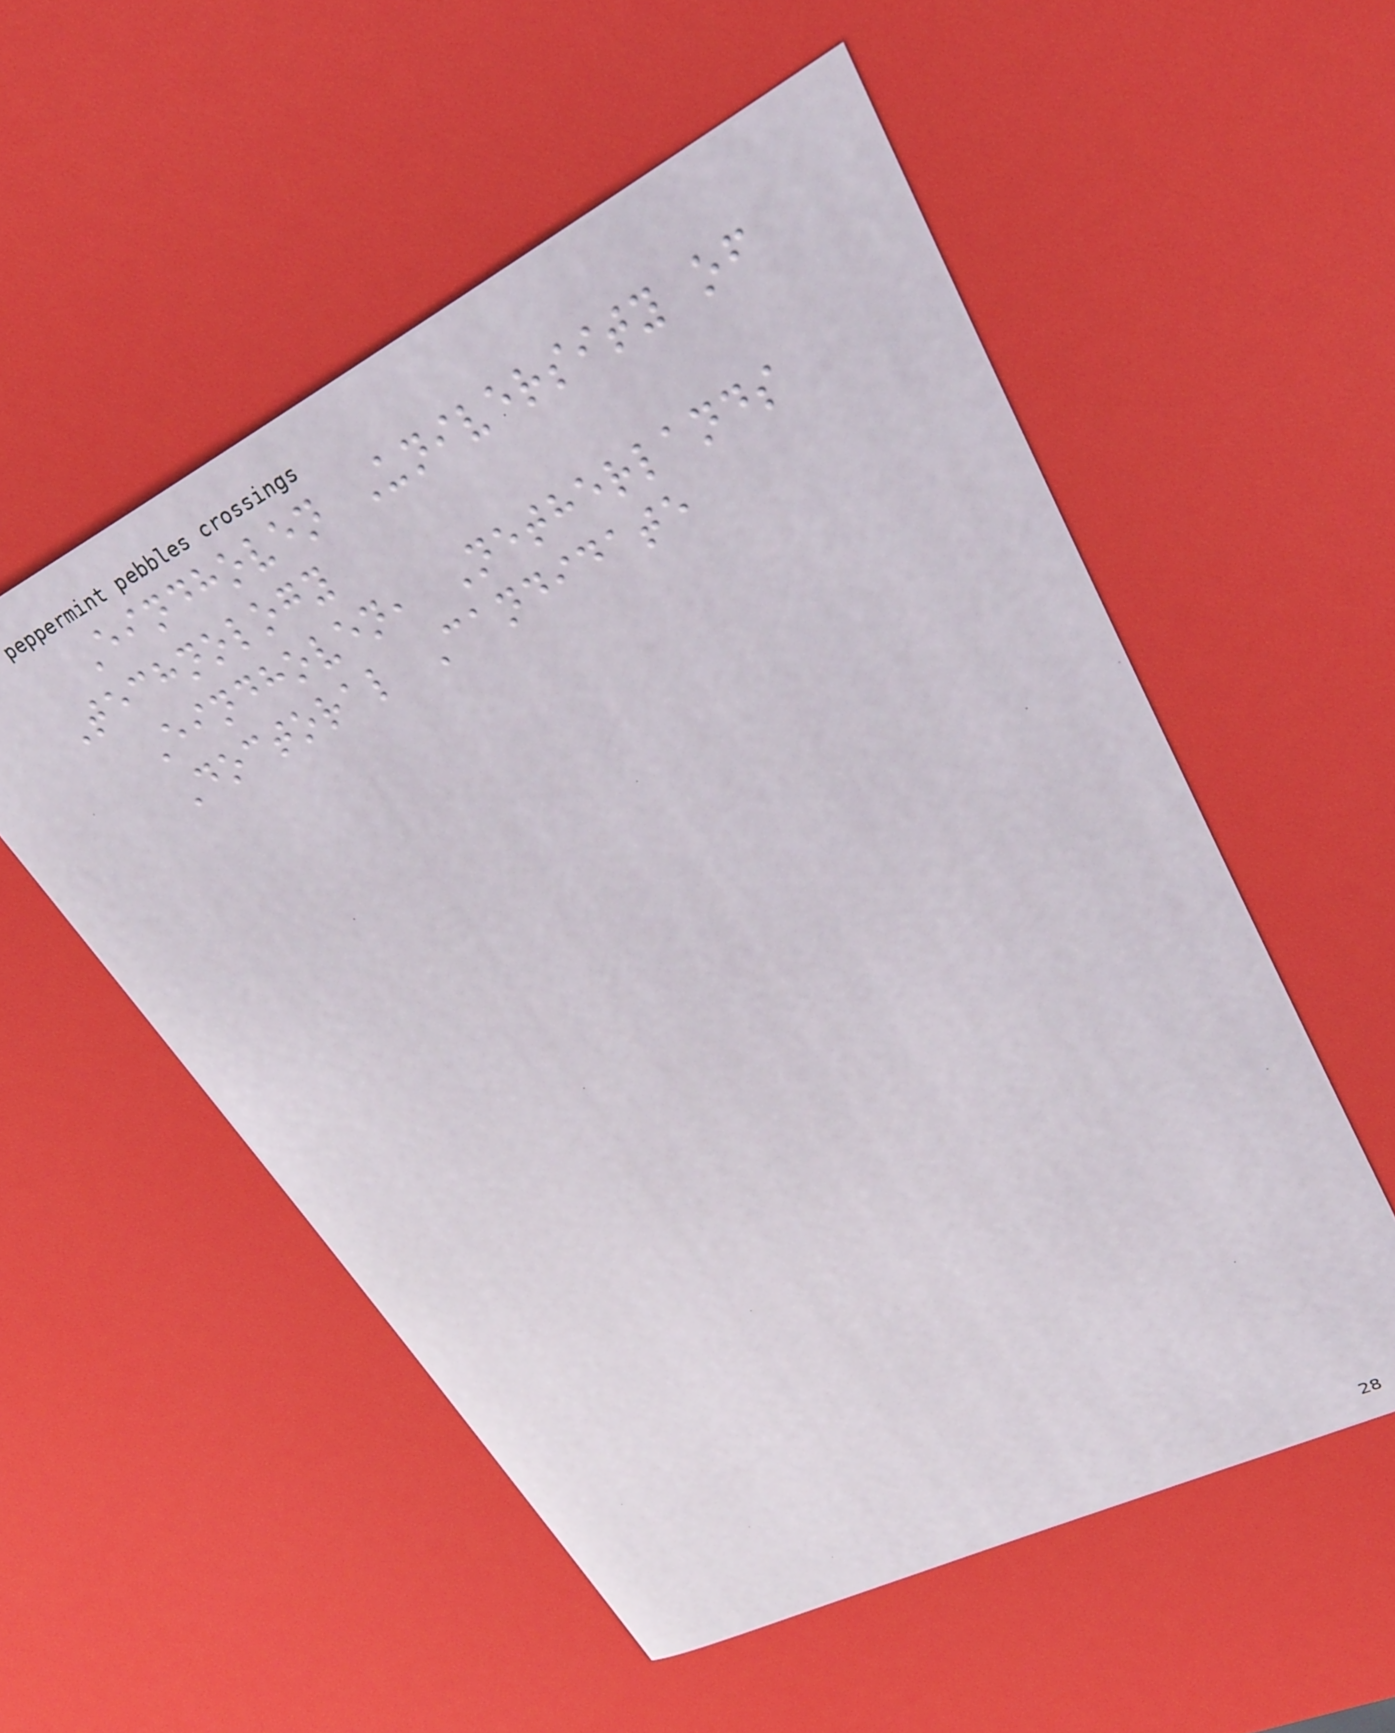Eindhoven University of
Technology
Eindhoven, Netherlands
Doctoral Candidate
